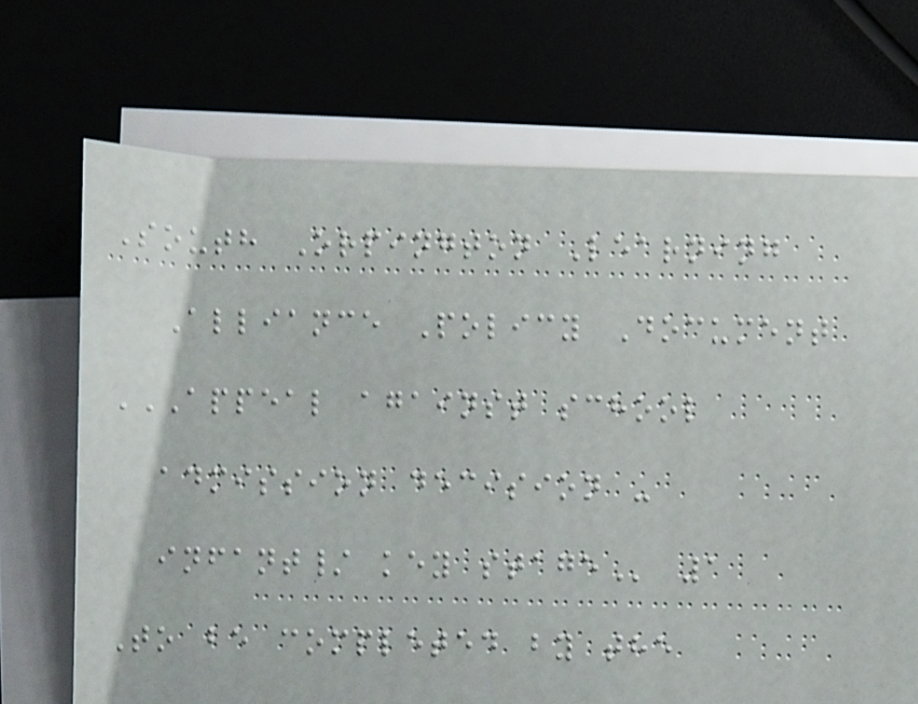South Orpington Learning
Alliance Policy Document
APPEAL AGAINST SCHOOL
ADMISSION DECISION -
INFANT/ KEY STAGE 1
To be completed by the
